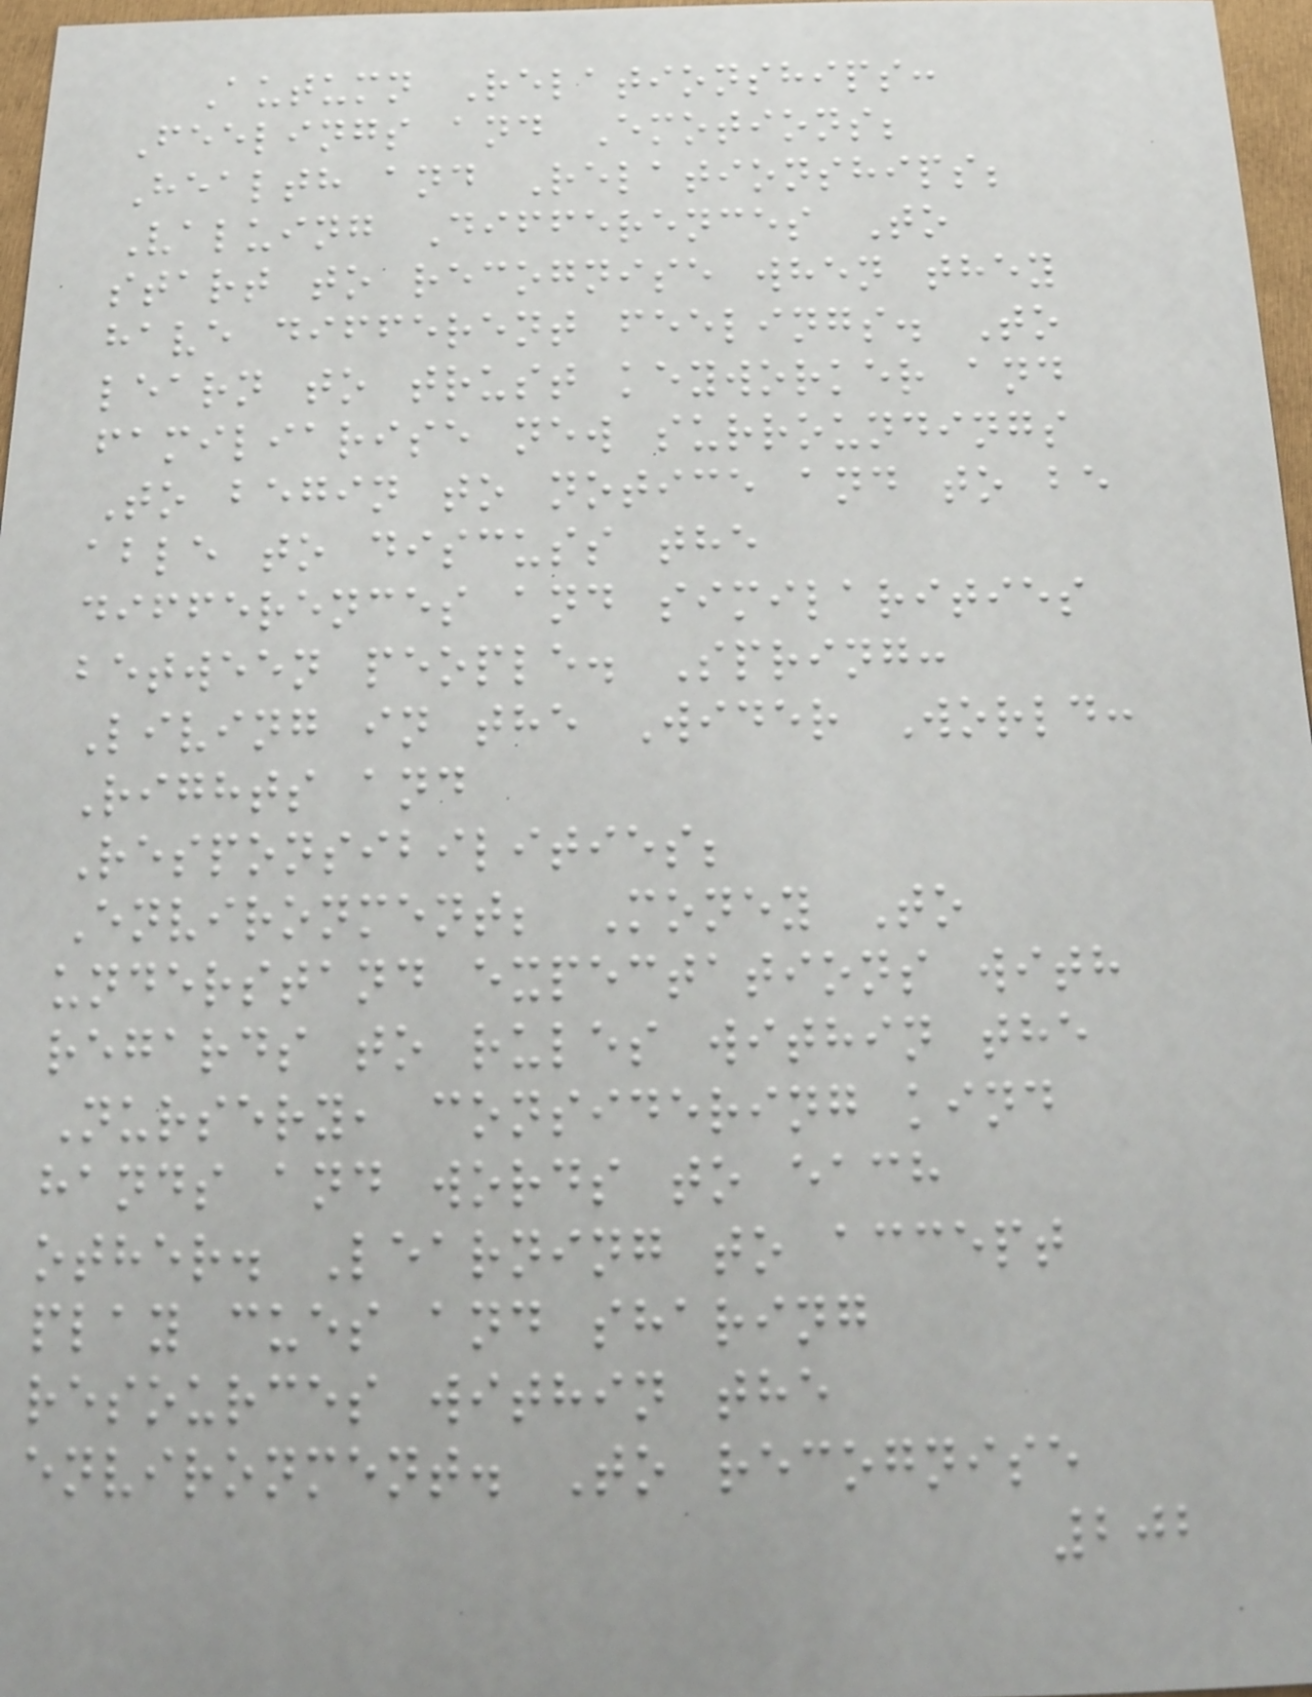Autumn Relationships:
Feelings and Emotions;
Health and Relationships;
Valuing Differences To
start to recognise when they
have different feelings. To
learn to trust keyworker and
familiarise new surroundings
To begin to notice and to be
able to discuss the
differences and similarities
between people. Spring:
Living in the Wider World:
Rights and
Responsibilities;
Environment; Money To
understand expectations with
regards to rules within the
Nursery, considering kind
hands and words to each
other. Learning to accept
play cues and sharing
resources within the
environment. To recognise
202
